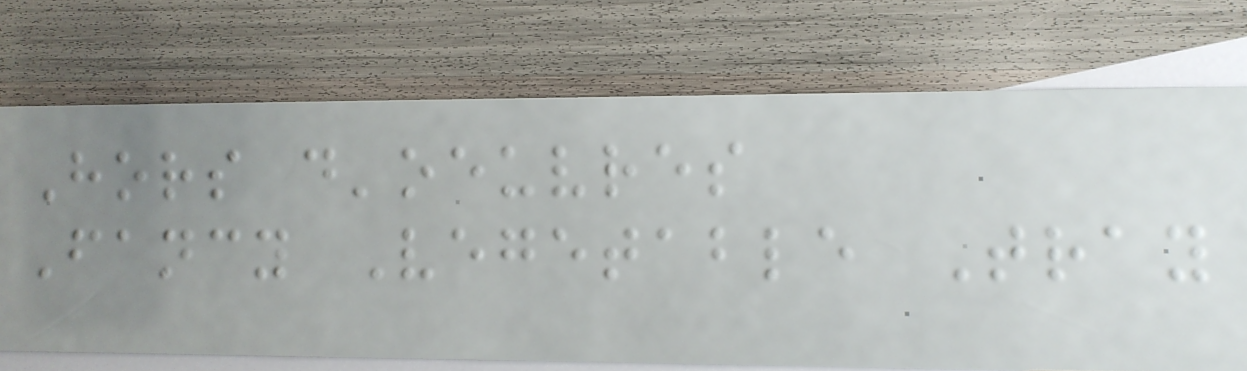Hors d'oeuvres
Fancy Vegetable Tray
